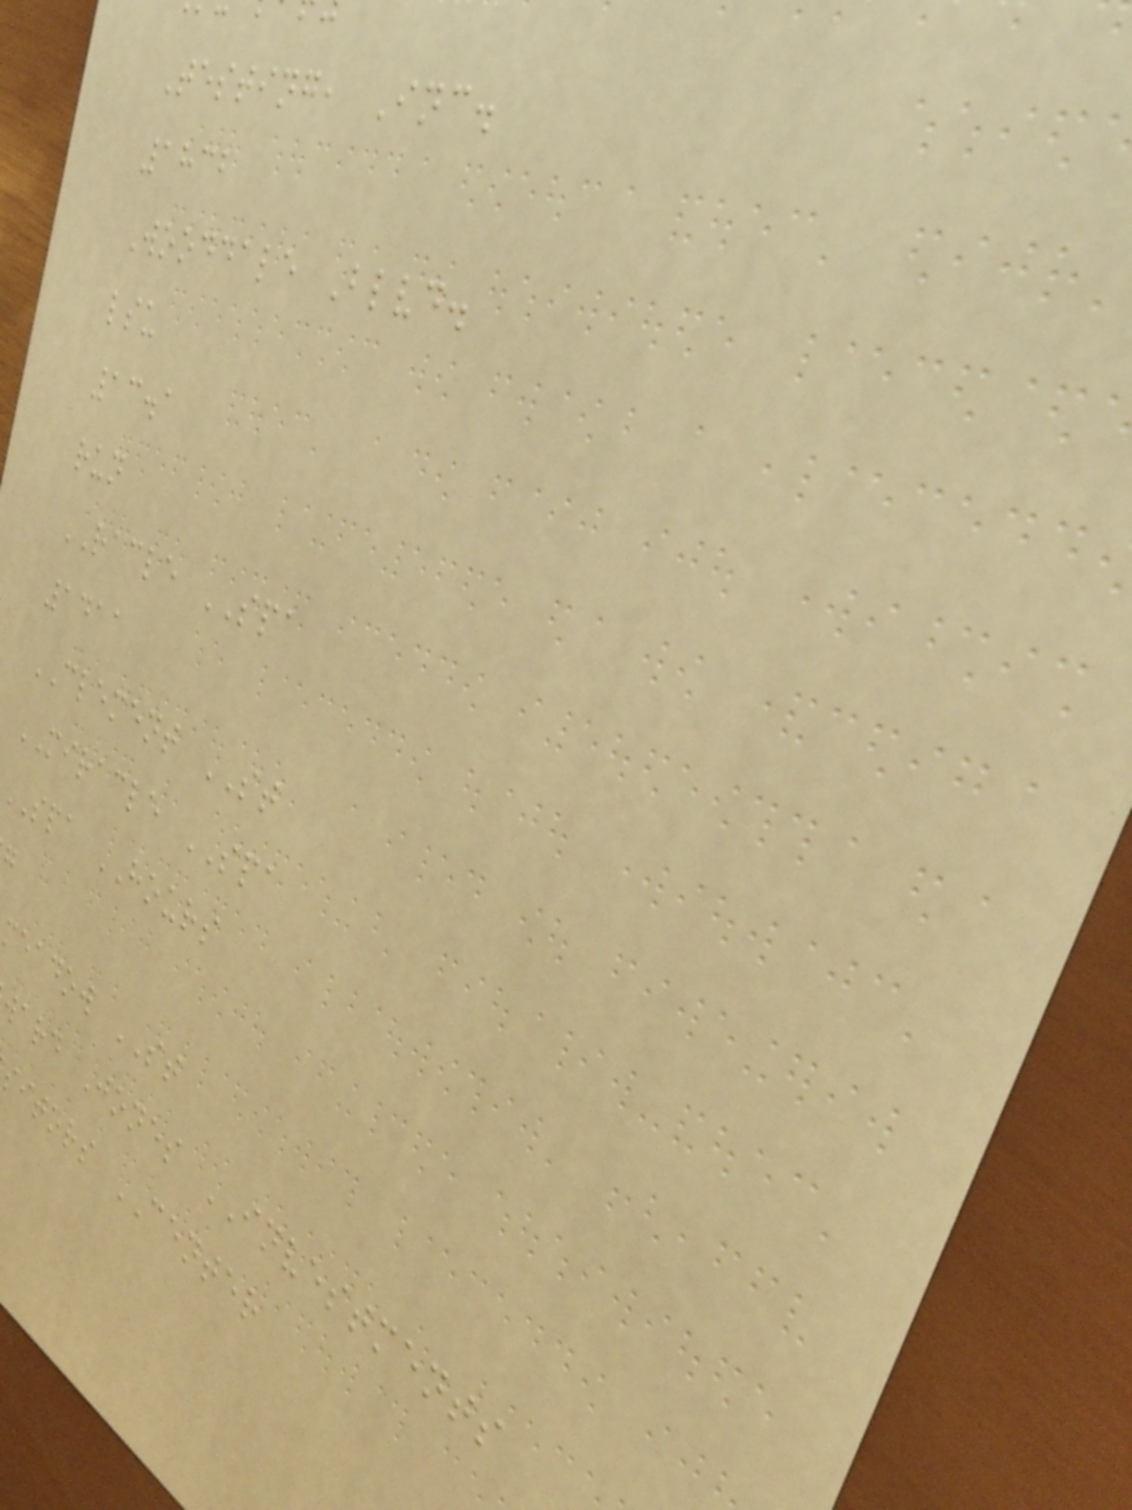Testing, Inc.
1832
Wooddale Blvd.
lsu
13.1
run
RACLE SPA
1411
CLEMENT ST
MIRACLE SPA
SPA HOURS
meadow ST
ward Jones INVESTMENTS
sitors CENTER
